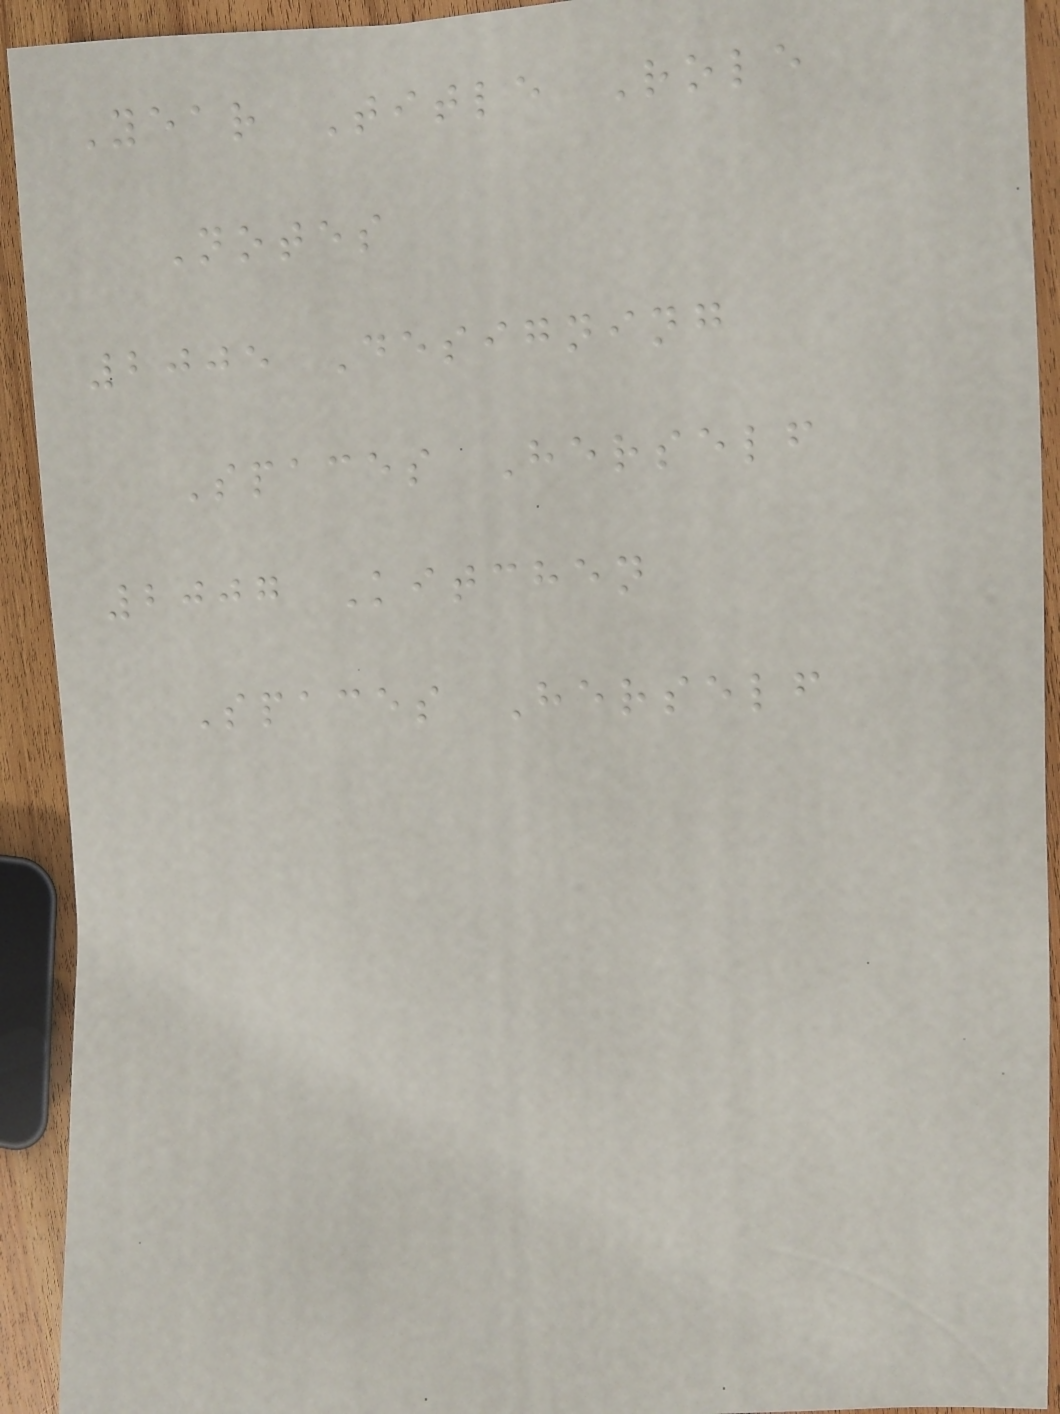Year Title Role
Notes
2005 Designing
Spaces Herself
2007 Kitchen
Spaces Herself
